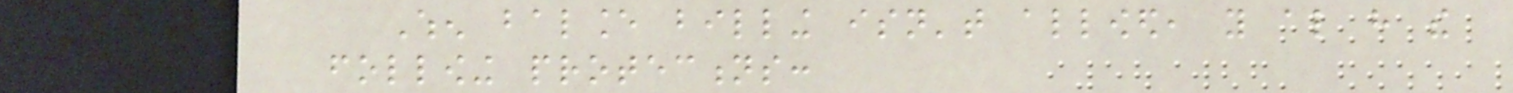When balance billing isn't allowed, you also have the
following protections:
